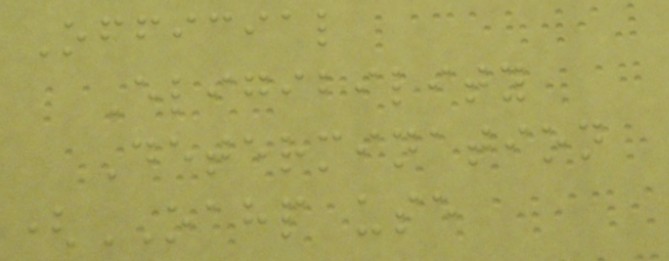Official
Eligibility
Determination
(OAHP use
